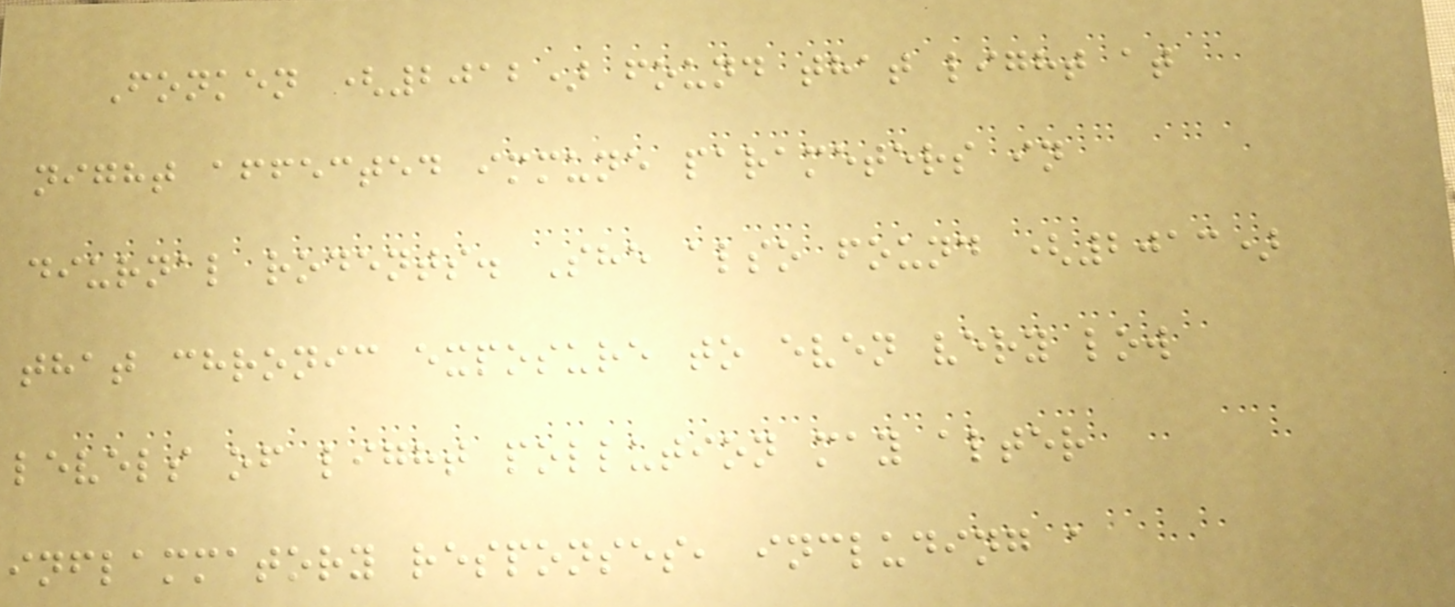Fonken (2012) found that light at
night affected immune parameters in
diurnal rodents. She also found (2013)
that chronic exposure to even very low
levels of light pollution may alter
inflammatory responses, including a
